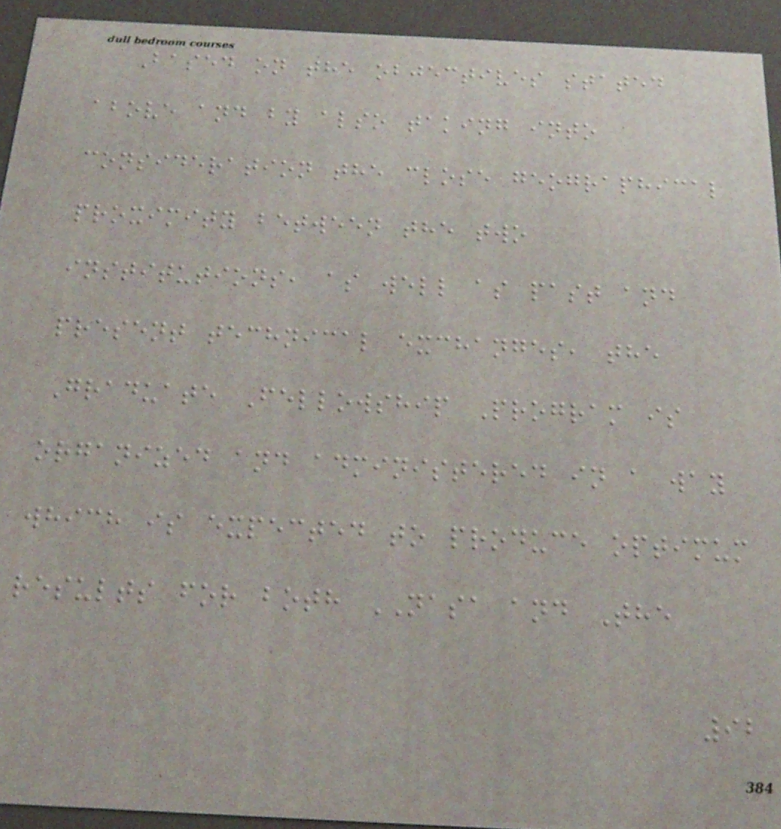Based on the objectives stated
above and by also taking into
consideration the close geographical
proximity between the two
institutions, as well as past and
present technical exchanges, the
Graduate Fellowship Program is
organized and administered in a way
which is expected to produce optimum
results for both NASA and The
92
